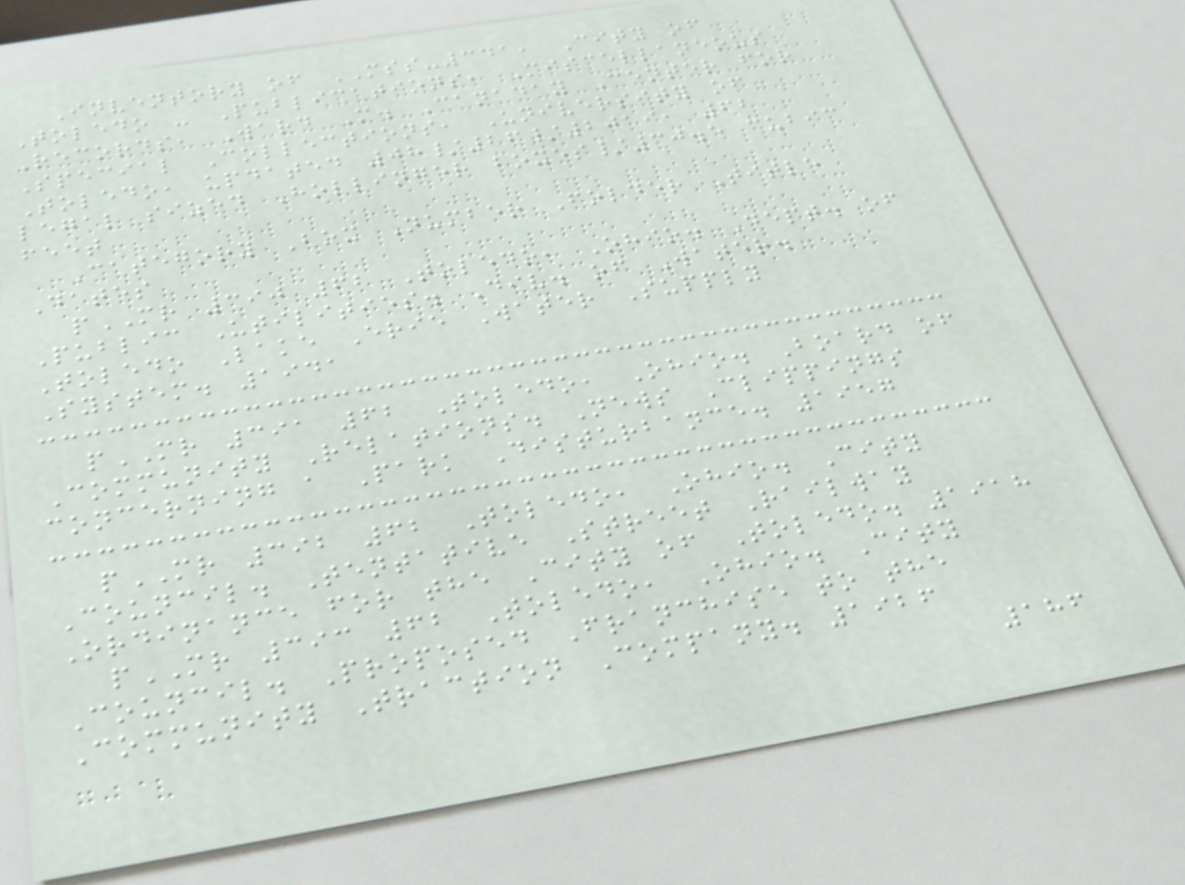Inventory of MSS-341, City of
Toledo - Publications, Miscellaneous
Records, Ward M. Canaday Center for
Special Collections, University of
Toledo, updated 08/26/2019, 62
legal sized Hollinger boxes/30.5 cubic
feet
Category Box Number Folder Title
Dates
pMR 390 62 Toledo, Ohio. Dept. of
Public Utilities. Div. of Water.
Toledo Lake Erie Water Supply
System. 1941
pMR 391 62 Toledo, Ohio. Board of
Community Relations. News Clippings
concerning a Park Disturbance. 1957
pMR 392 62 Toledo, Ohio. City
Council. Tentative Street Railway
Ordinance for the City of Toledo. 1918
pMR 393 62 Toledo, Ohio. City
Council. Proposed Franchise to the
Community Traction Company. 1926
186
